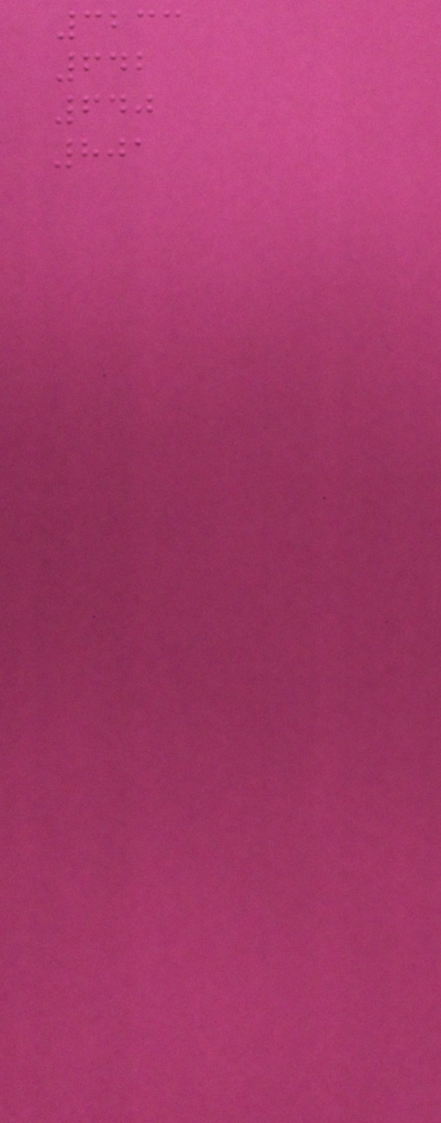3233
642
640
801
